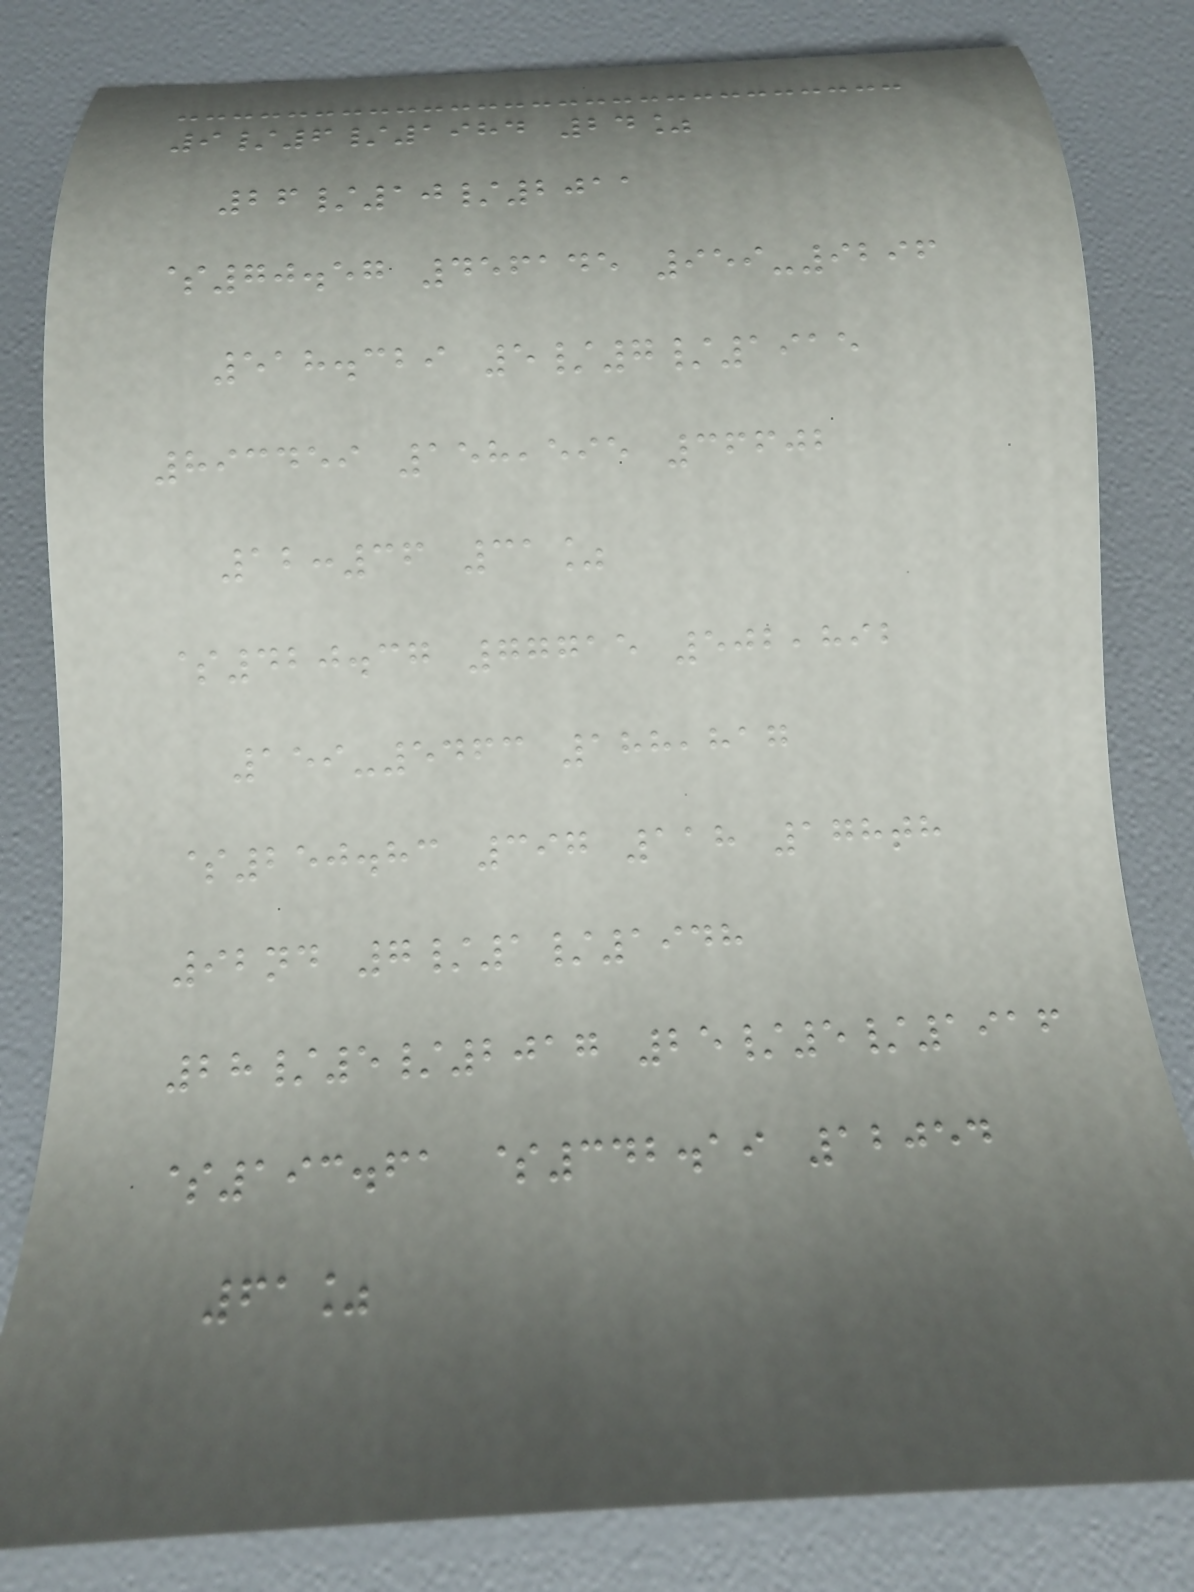9/6/1984 24%
26/10/2011
$70.57 456145 959-9296
518.329 5/7/1915
893459 158,595 36602
12:36 31%
$420.37 77715 502,892
159-5463 188,817
$250.83 397 118 178th
92nd 7/1/1948
28/5/2017 25/5/1916
$193.61 $342.19 12054
61%
